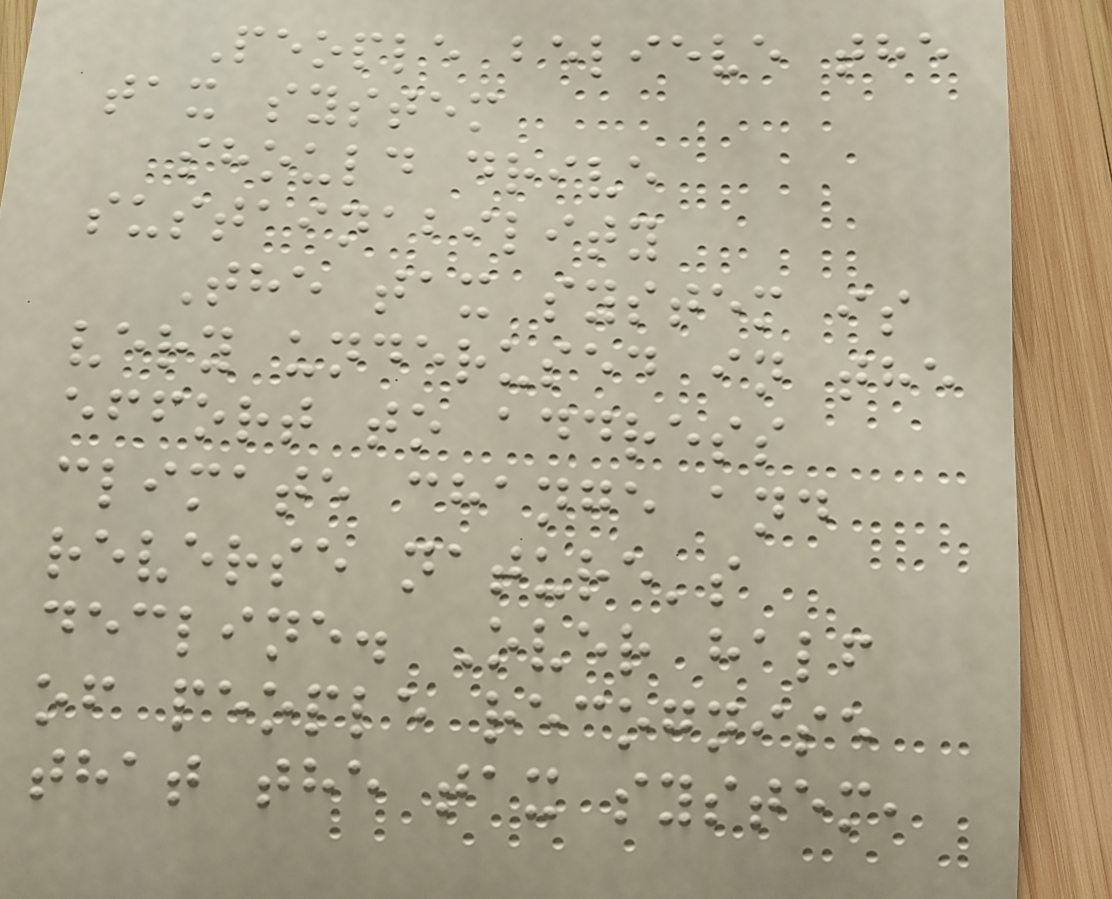People believe the
tax system
should drive
sustainability
The tax system is
very underused in the
effort to address
climate change and
reverse nature's
decline. Over half
of people recognise
that the tax system,
